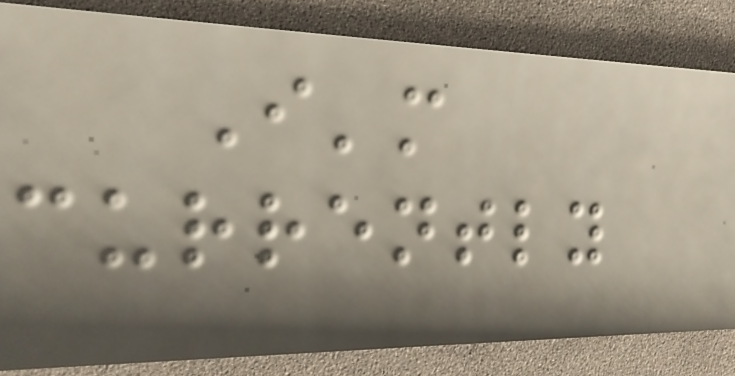I'm
currently
